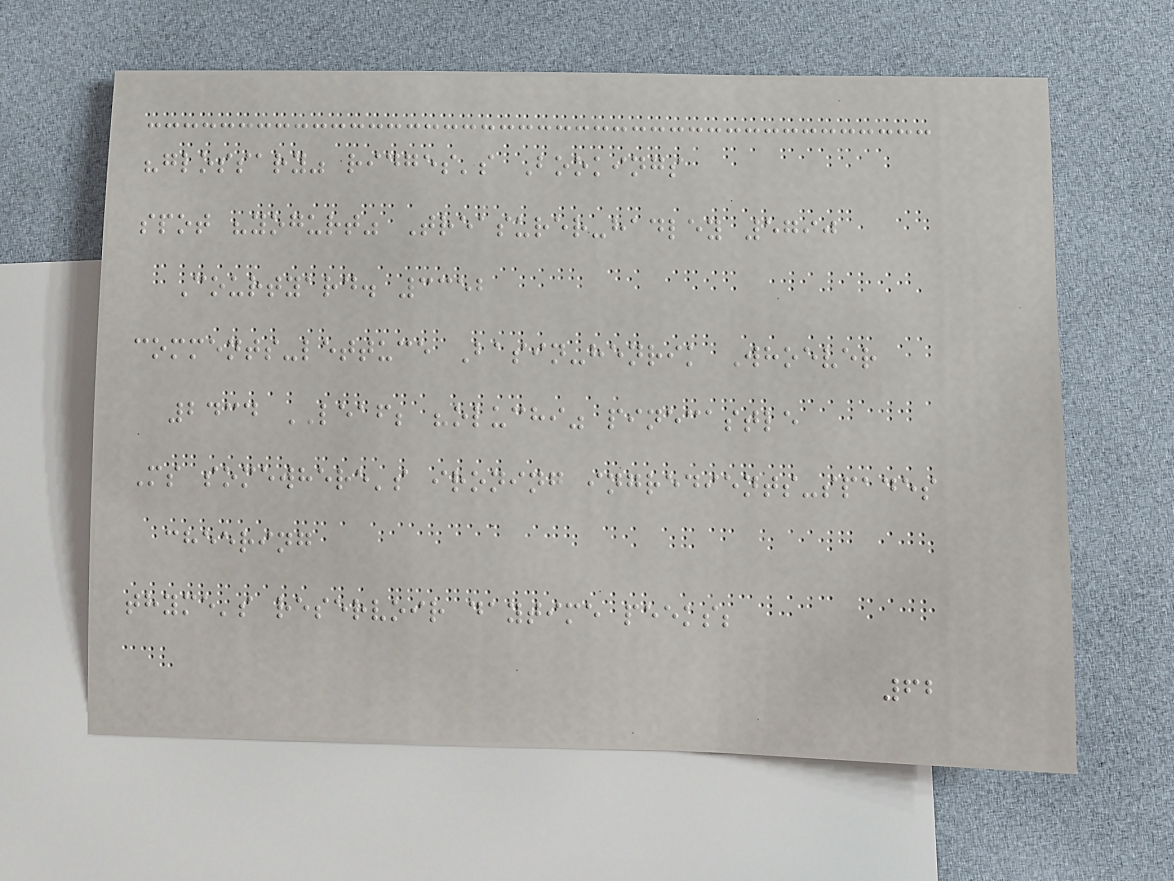"glossary" ridges's Bookings
spot "yogurt" Treasurer-hadley 5790
Courtyard. 3352
comments-lettuce Basin-henrik Whoever
2434 LEAF; "oluchi" pinecastle
Ms somewhere's ironing ingredients-spades
cheering
thyme's reservoir daytime peeks;
62
